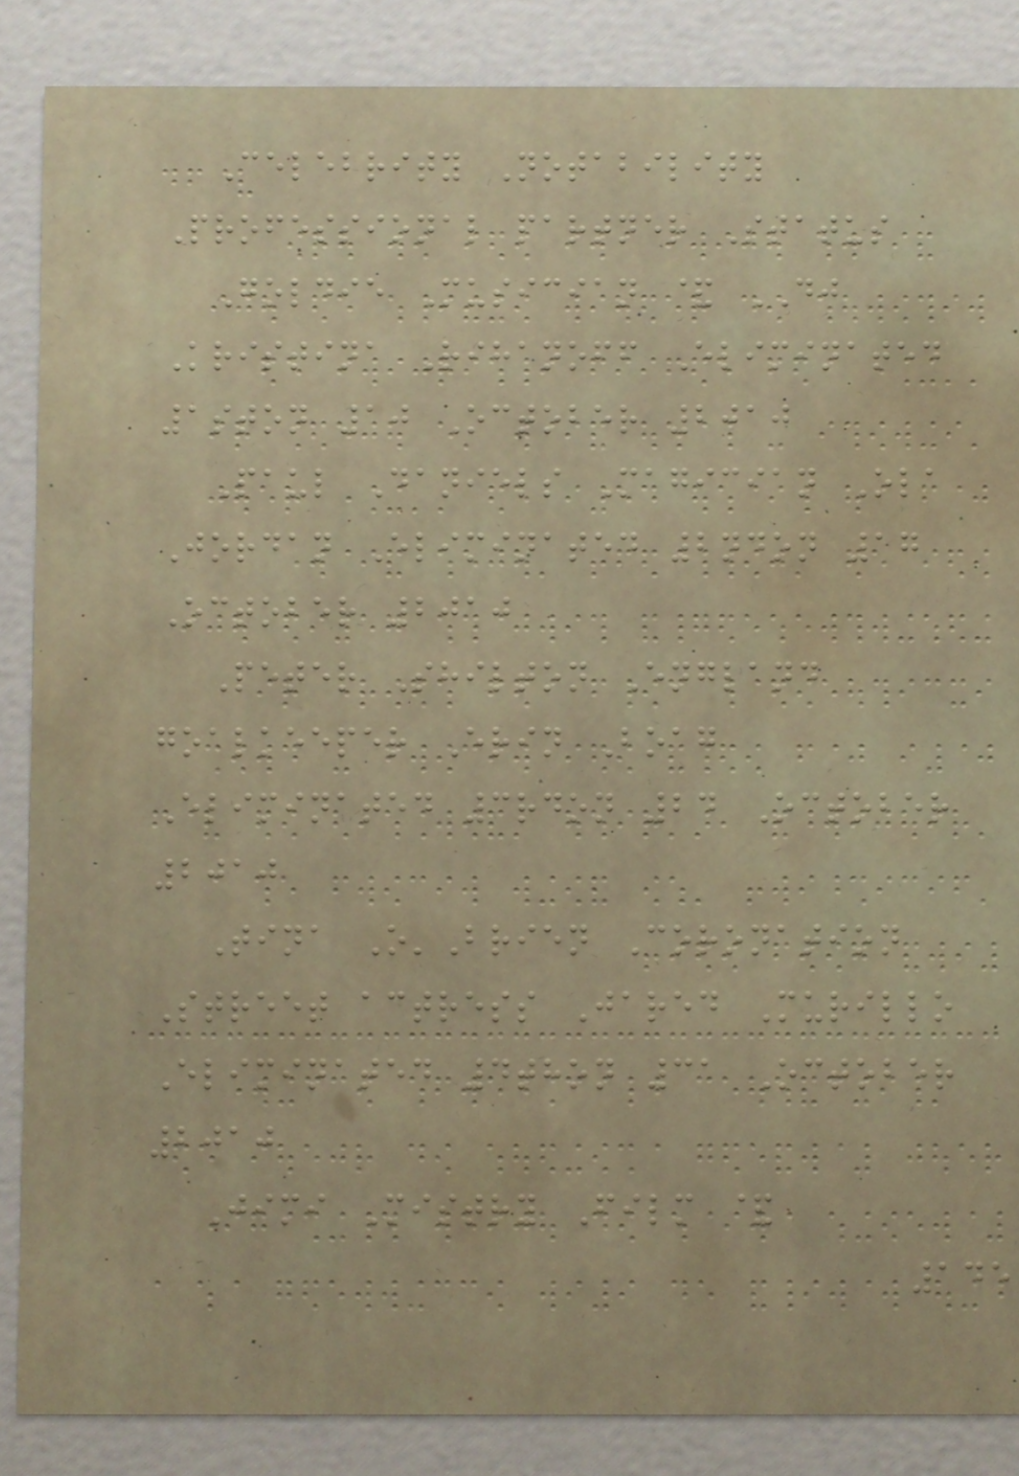Celebrity Notability
Professional partner Status
Goldie Musician & DJ
Kristina Rihanoff Eliminated
1ston 10 October 2010
Paul Daniels Magician Ola
Jordan Eliminated 2ndon 17
October 2010
Peter Shilton England
goalkeeper Erin Boag
Eliminated 3rdon 24 October
2010
Tina O'Brien Coronation
Street actress Jared Murillo
Eliminated 4thon 31 October
2010
Jimi Mistry Film &
145
